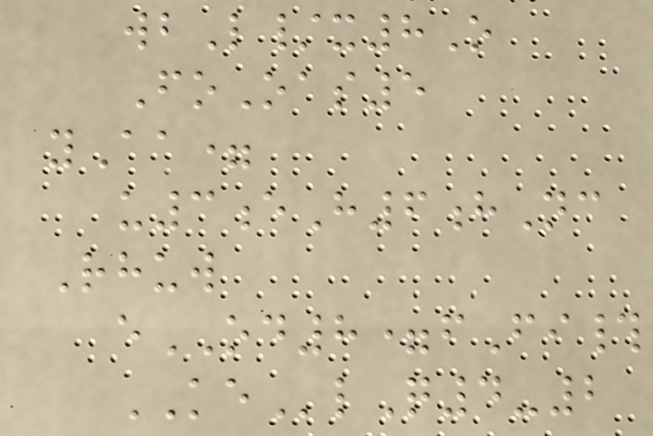wbL/x8O
FoOas5
yAa=
u3eH6hNc
Rhuw
eOD8=fFi#
KElQ4-2
